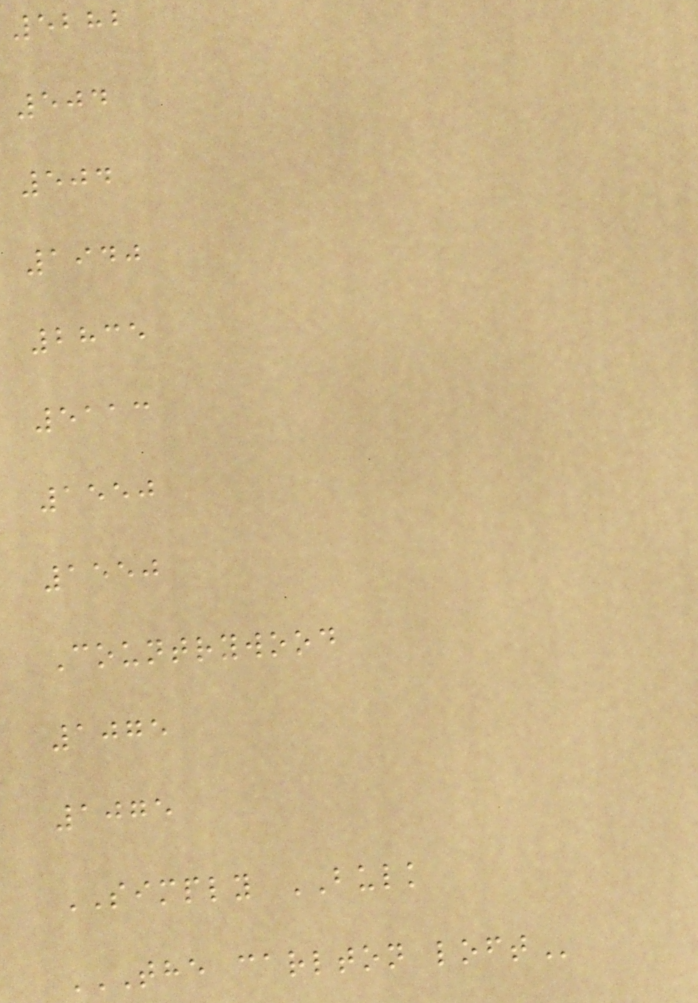5282
504
504
1940
2835
5113
1550
1550
Countrywood
1075
1075
SIMPLY BULK
THE CARLTON LOFT
